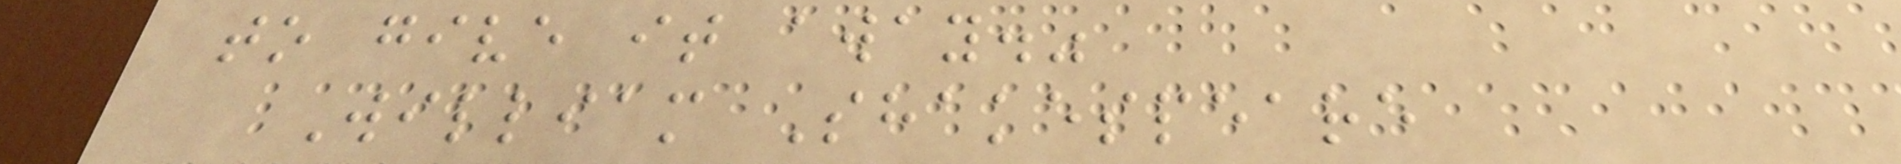to give it away."
William Shakespeare
